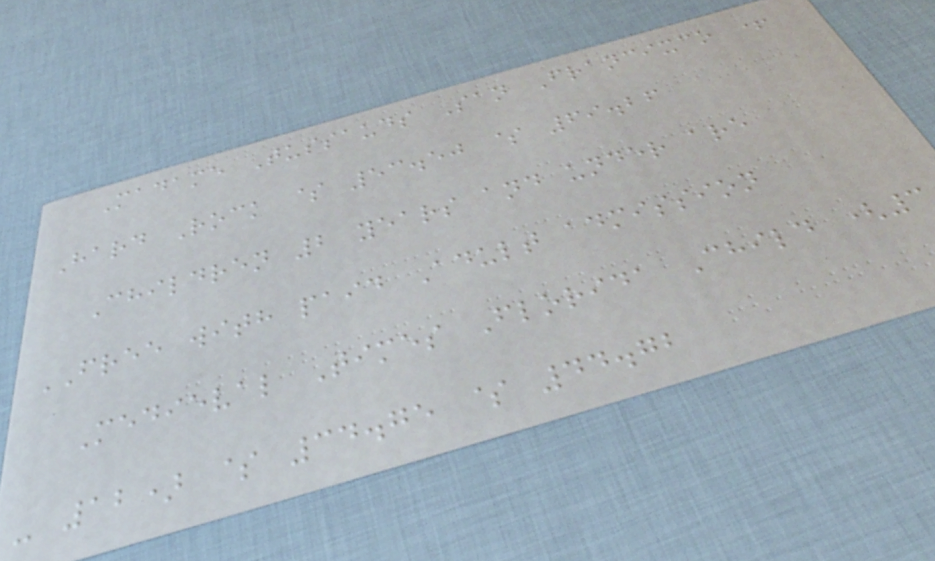Madame Tussauds San Francixco +
Hard Rock $ 53.50 $ 69.26
Children 2 years and under are
FREE with paid Adult admission
Medieval Times Florida Child (3
- 12) $ 34.75 $ 44.72
